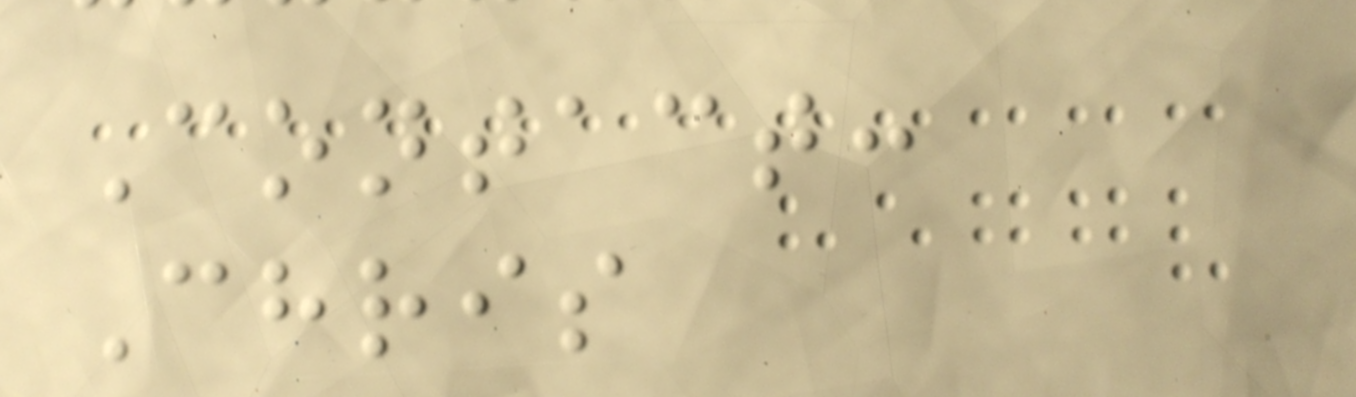Contact:
Chris
